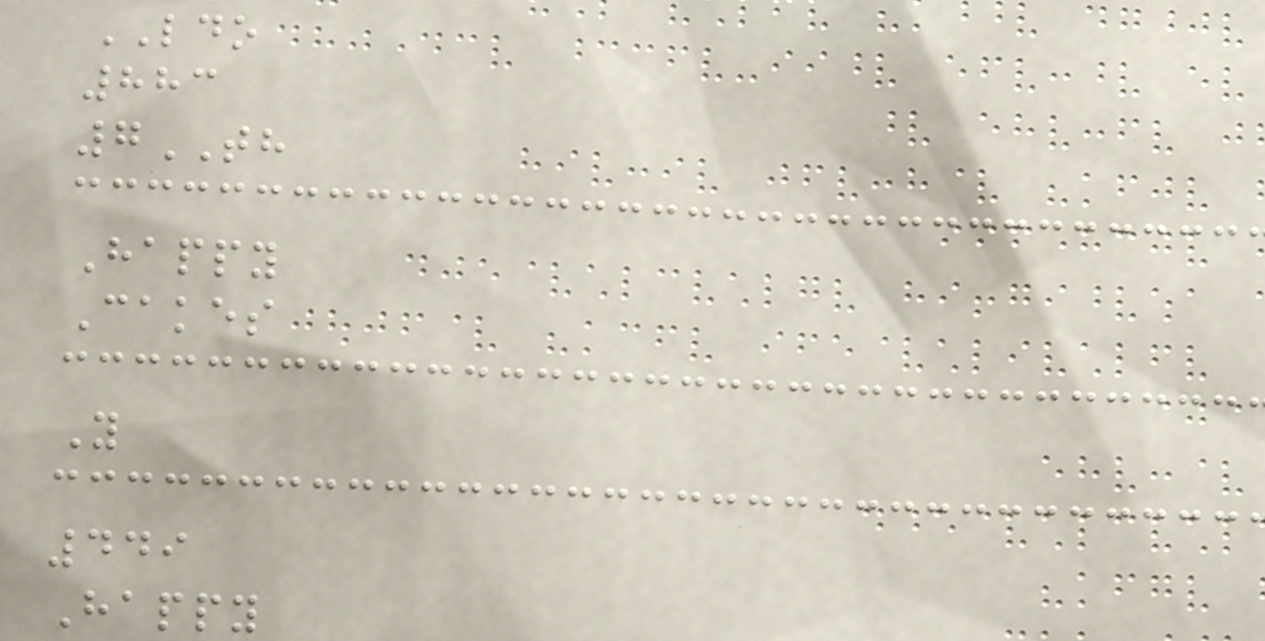LDO
883
7TH
Happy
Cakes
Y
449
Happy
